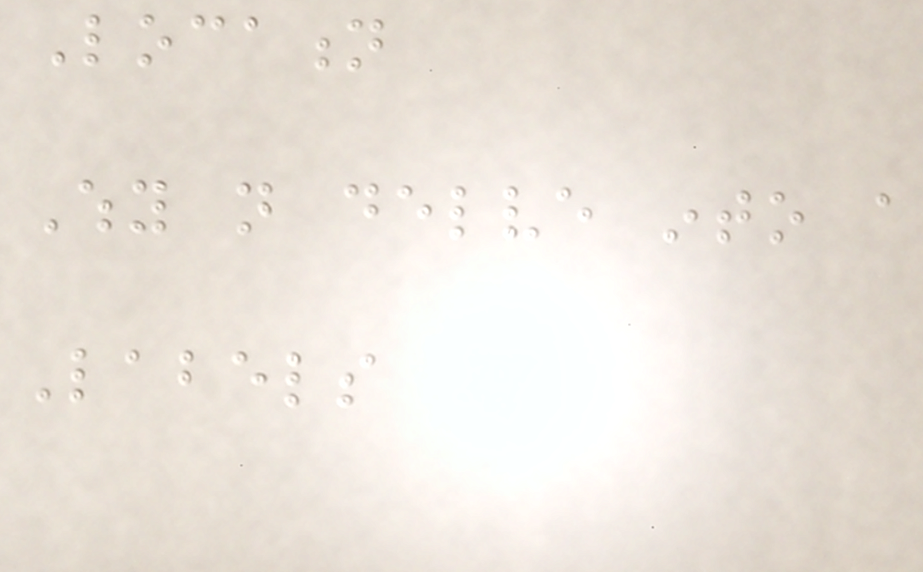Location
Why not delve into a
Labels
